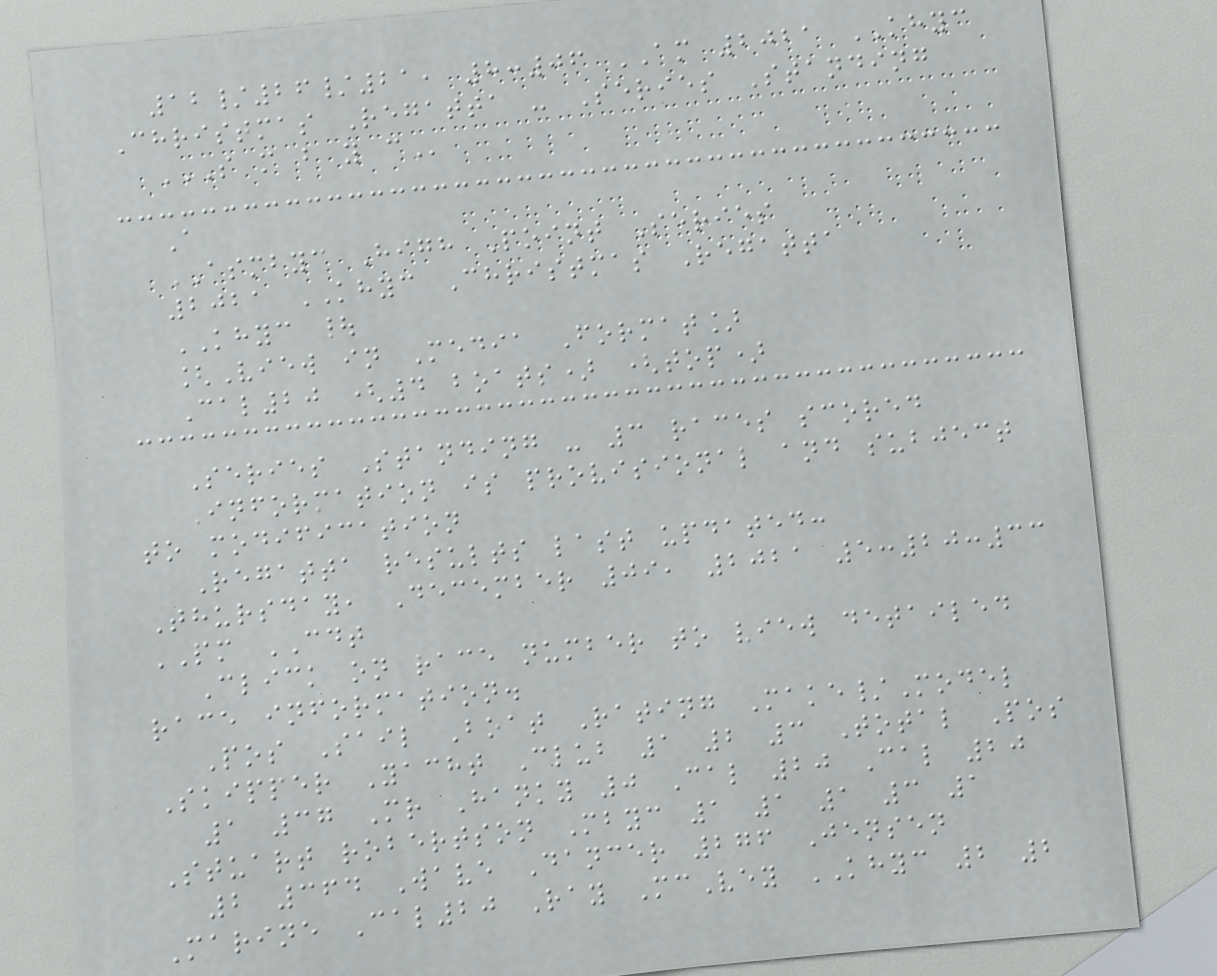12/26/21, 8:06 AM 2021 KHYC
Christmas Regatta - Series Standing
S M B Y C
A
ASMBYC High Point Series
2021 KHYC Christmas Regatta
KHYC |
[View in Media Format]
Cal20 (4 boats) (top)
Series Standing - 3 races scored
Information is provisional and subject
to modification
Regatta results last updated:
Thursday, December 09, 2021 5:20:33
PM CDT
Click on race number to view detailed
race information.
Pos Sail Boat Rating Make/Model
Skipper Yacht Club 1 2 3 Total Pos
1 37 Mr Hanky 0 Cal 20 Cal 20
Stuart robertson Mbyc 1 1 1 3 1
2 364 Wave Dancer 276 Jensen
Marine Cal20 Ray McVey KHYC 2 2
